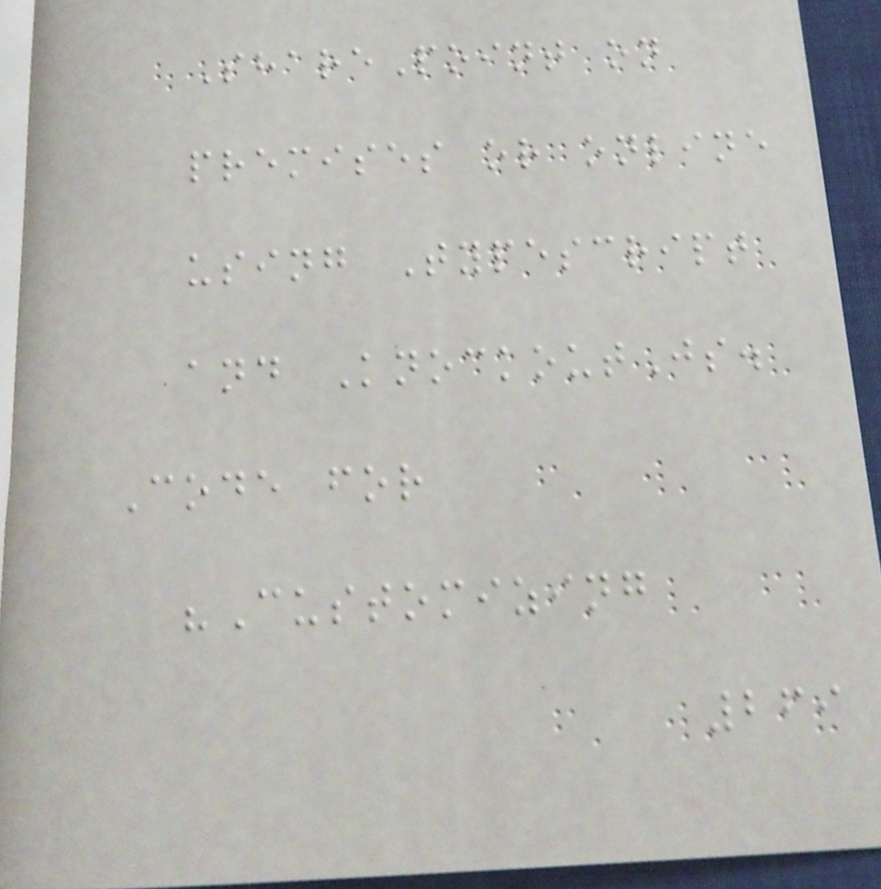SharePoint on
premises or online
using Typescript
and KnockoutJs.
Code for
"Customizing
269
